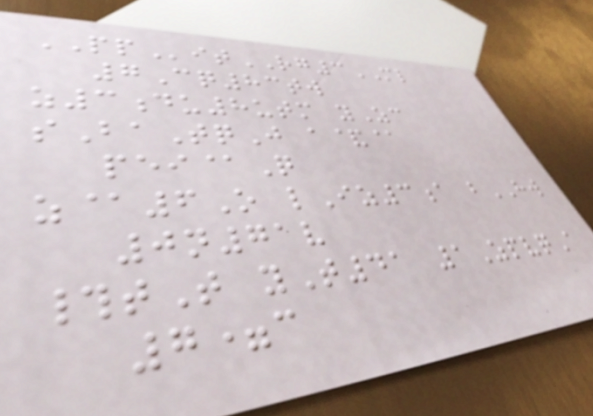PPitRG3ML
7Cq83tw
z3du8utm yZc
sBaTqJ a&@
pei@Q
z@6O lIz3a bHW
0n71v
#tT yT41 1ZpvqA
7=c
